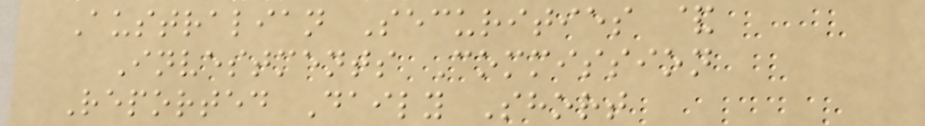Australian Securities &
Investments Commission
Reported Daily Short
